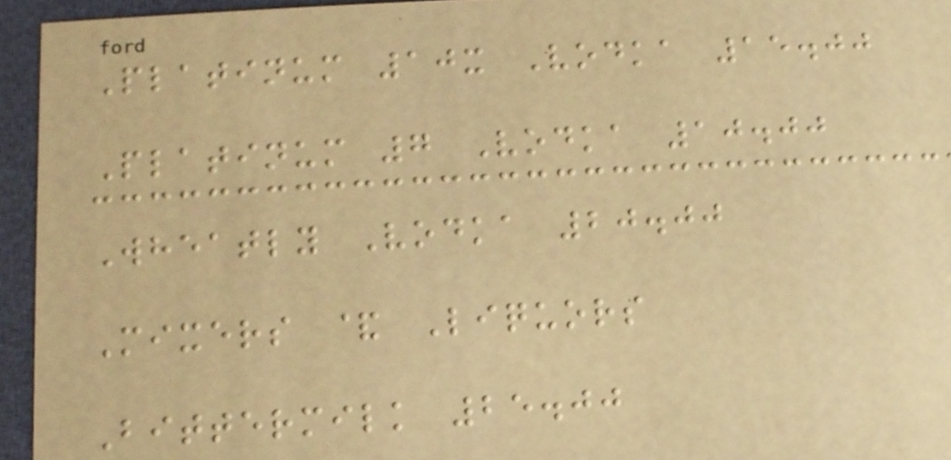Platinum 10x Vodka 15.00
Platinum 7 Vodka 10.00
Wheatly Vodka 20.00
Mixers & Liquors
Bittermilk 25.00
